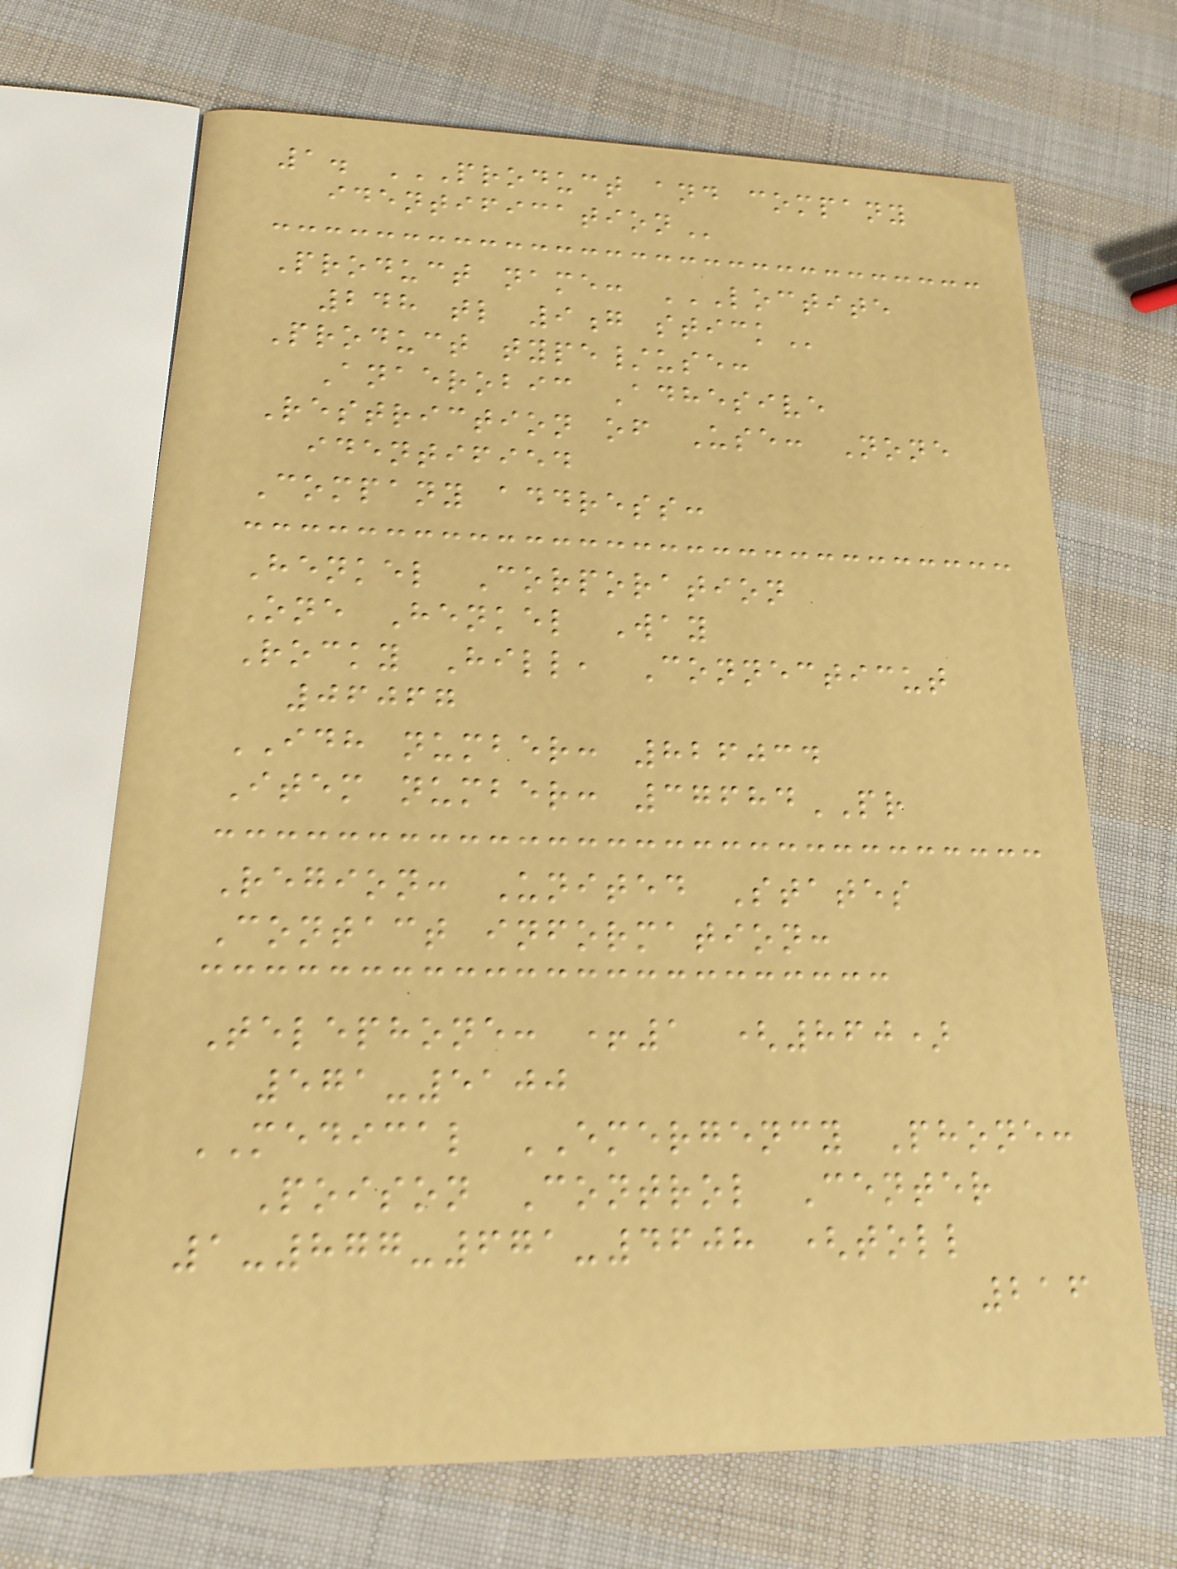1. PRODUCT AND COMPANY
IDENTIFICATION
Product name: LOCTITE
248 TL 9G STICK
Product type/use:
Anaerobic Adhesive
Restriction of Use: None
identified
Company address:
Henkel Corporation
One Henkel Way
Rocky Hill, Connecticut
06067
IDH number: 826034
Item number: 37684PR
Region: United States
Contact information:
Telephone: +1 (860)
571-5100
MEDICAL EMERGENCY Phone:
Poison Control Center
1-877-671-4608 (toll
216
